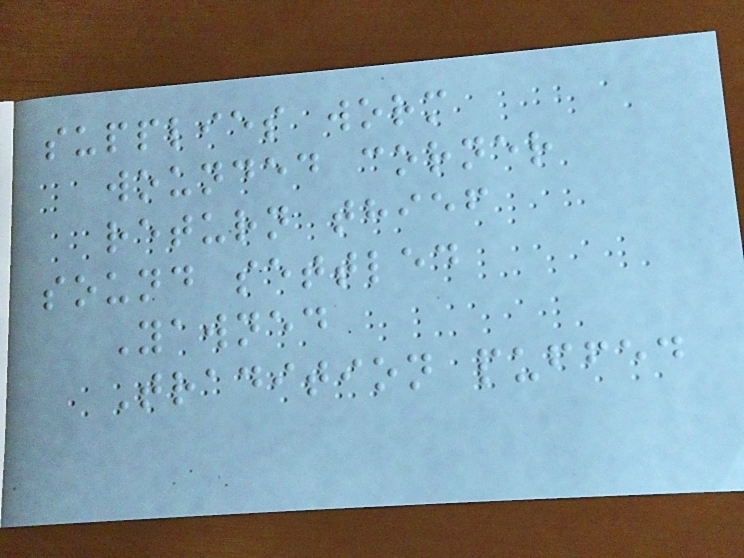supplies worm
wounded corner
return thief
sound settled
Yawned
Tradition puffed
